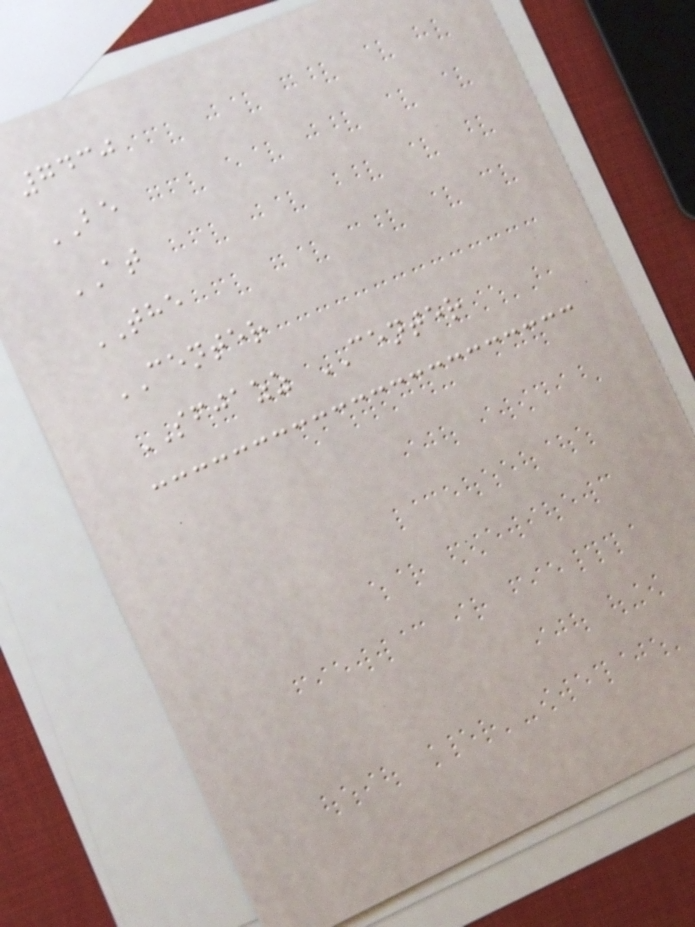7430
BE
AT
THE
CENTER
SFJAZZ CENTER
